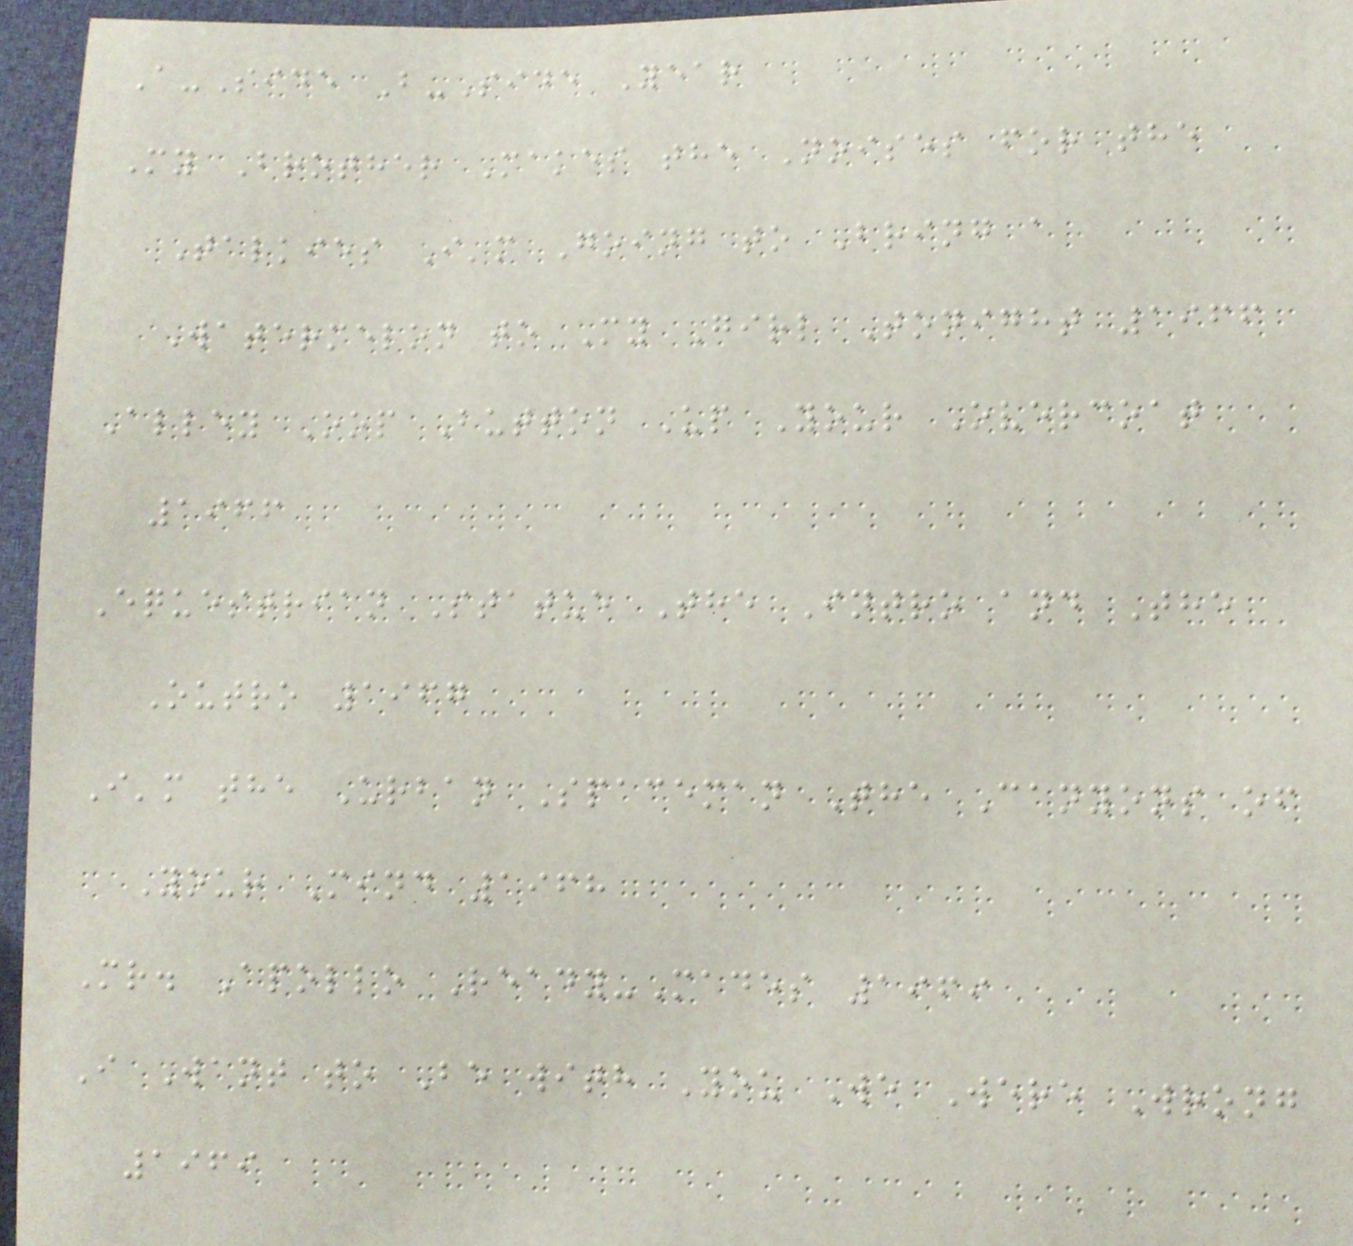A-Side B-Side Year
My Brother Makes the Noises for the
Talkies I'm Going to Bring a
Watermelon to My Girl Tonight 1966
Alley Oop Button Up Your Overcoat
1966
Equestrian Statue The Intro and The
Outro 1967
I'm the Urban Spaceman The Canyons of
Your Mind 1968
Mr. Apollo Ready-Mades 1969
I Want to Be with You We Were Wrong
1969
